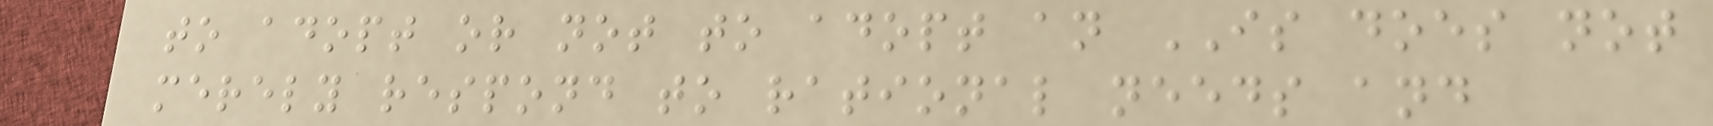to adopt or not to adopt an IS does not
merely respond to rational needs and
